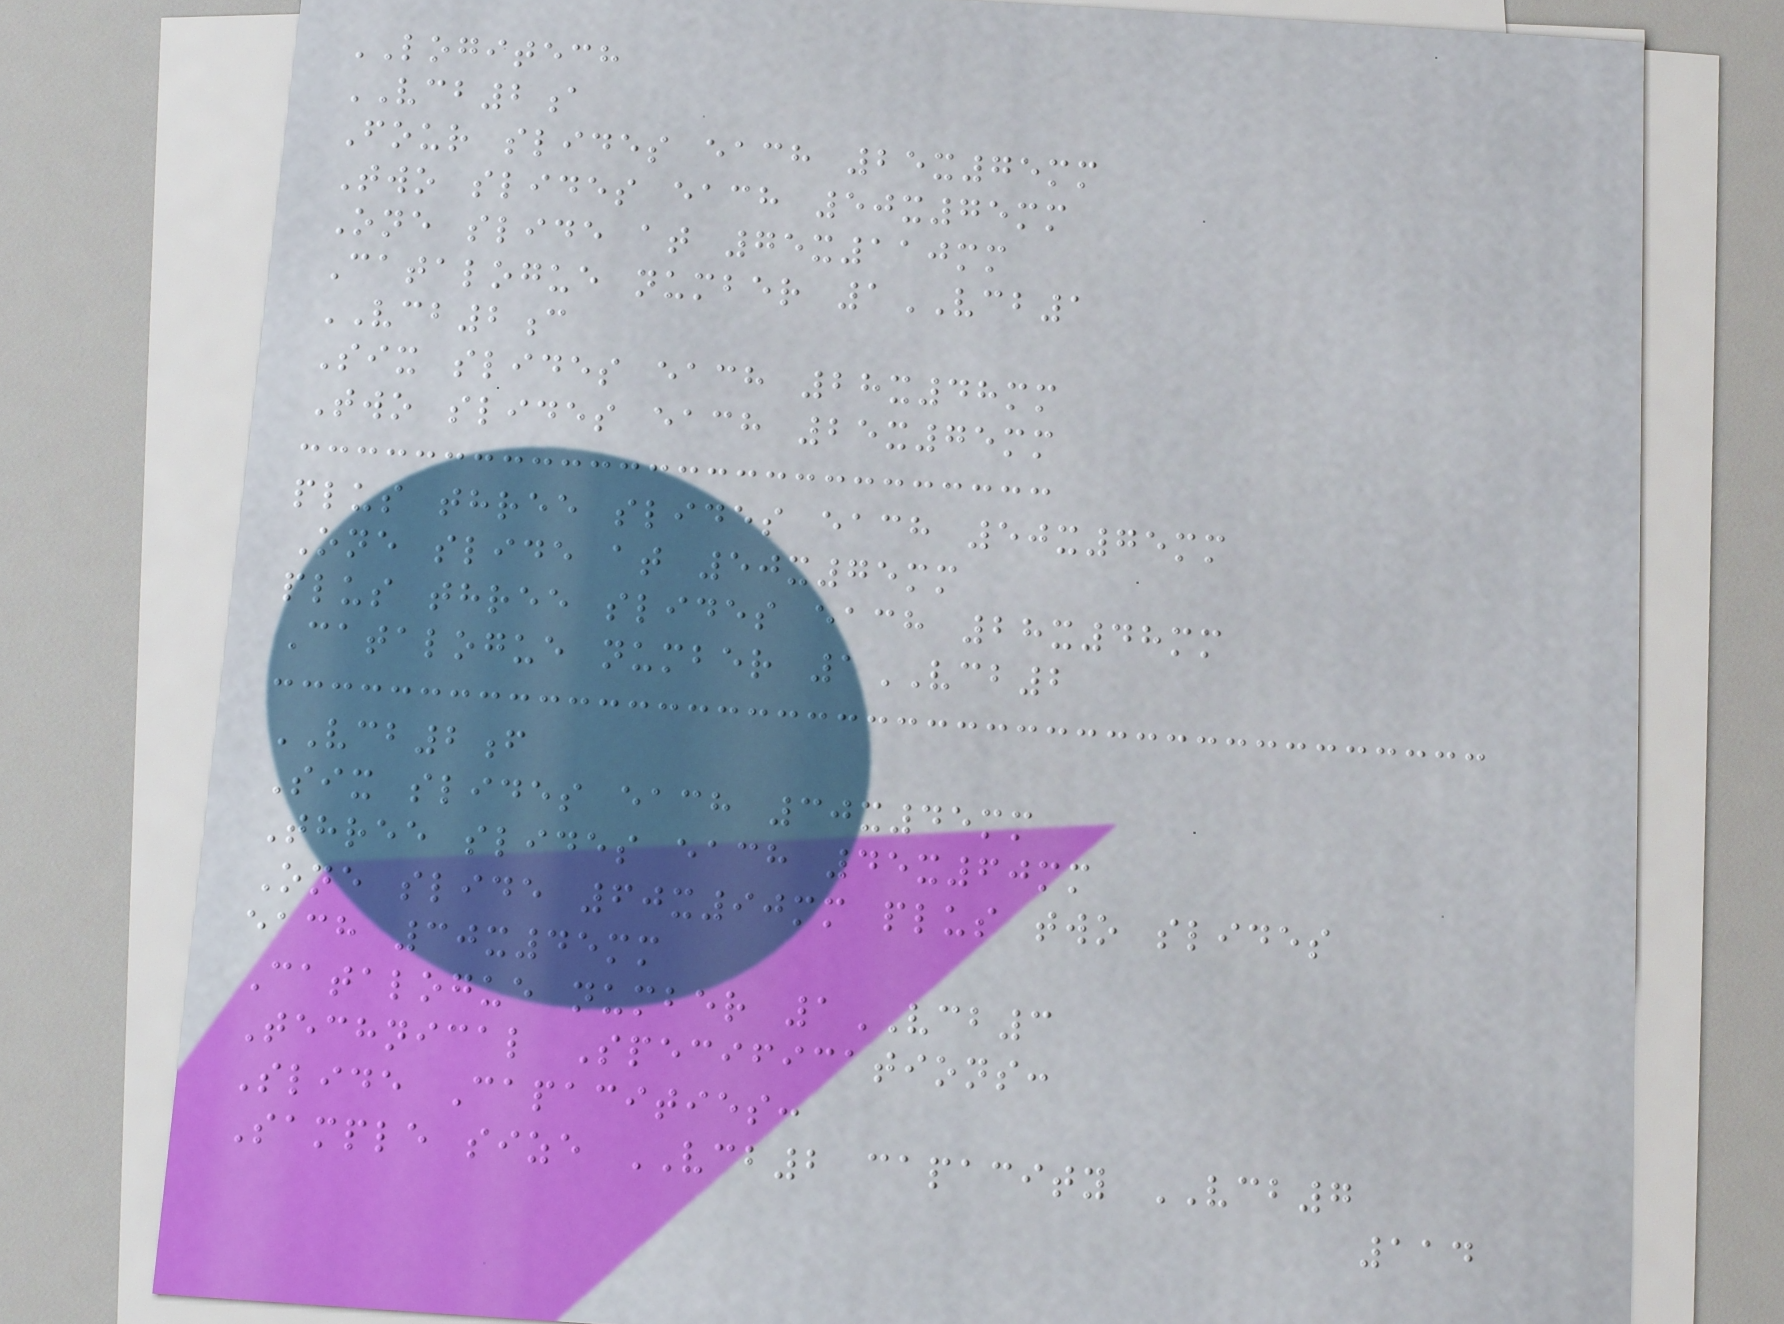LOGITECH
VCB2a
Four slides each 25x75mm
Two slides each 50x75mm
One slide at 75x110mm
Catalogue number 1VCB1
VCB2c
Six slides each 28x48mm
Two slides each 25x75mm
plus three slides each 50x75mm
One slide at 50x75mm
plus three slides each 28x48mm
Catalogue number 1VCB2
VCB2f
Six slides each 30x45mm
Three slides each 45x60mm
One slide 60x90mm plus two slides
each 30x45mm
Catalogue number 1VCB3
Technical Specifications:
Slide Capacities:
Sample size VCB2 capacity VCB7
114
